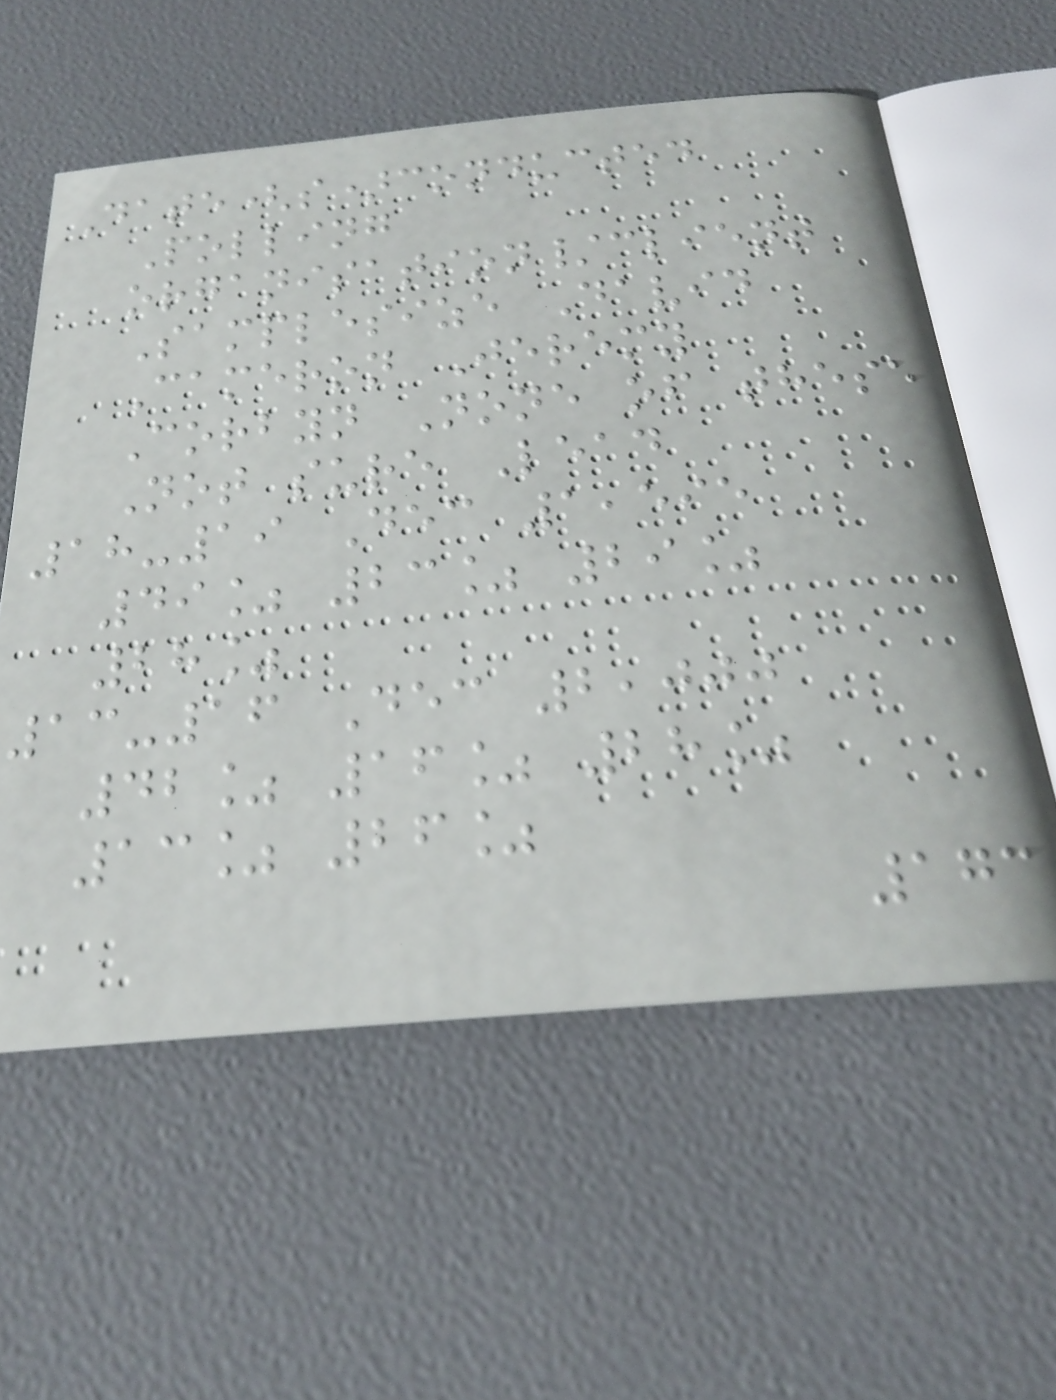Date(s)conducted
Polling
organisation/client
Samplesize David
Cameron Jeremy
Corbyn None of these
Not sure Lead
18-19 Dec 1,595
49% 23% 29%
28%
13-16 Dec 2,000
42% 16% 28%
13% 26%
173
